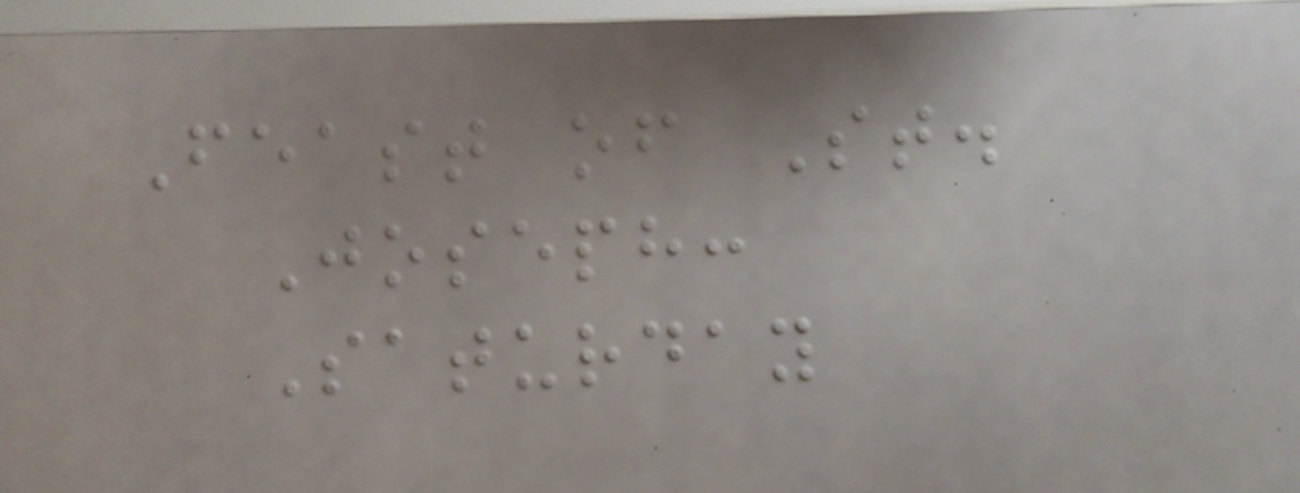Feast of St.
Joseph:
Saturday
